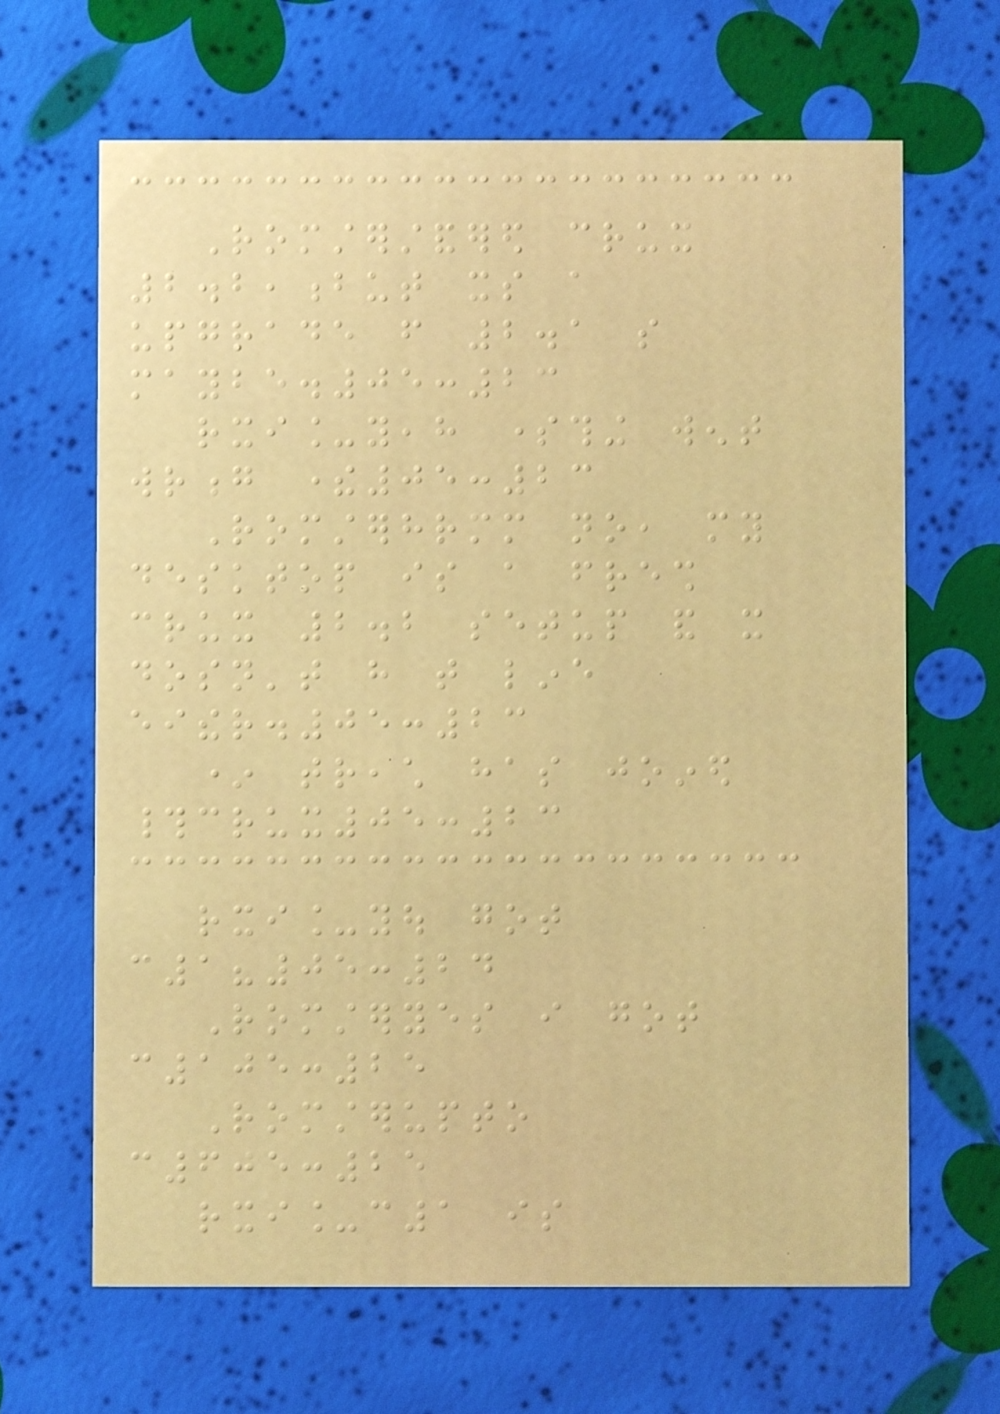Romsterstandered crux
2.2,but its a
upgrade from 2.1 so
maybe.05:23
rxi_yeah something went
wrong there05:23
Romsterhrmm no, my
desktop is a fresh
crux 2.2 setup and it
dosn't have that line
either.05:23
* treach has joined
#crux05:23
rxi_you got
c1?05:24
Romsteryes i got
c105:25
Romsterupto
c605:25
rxi_c1 is
